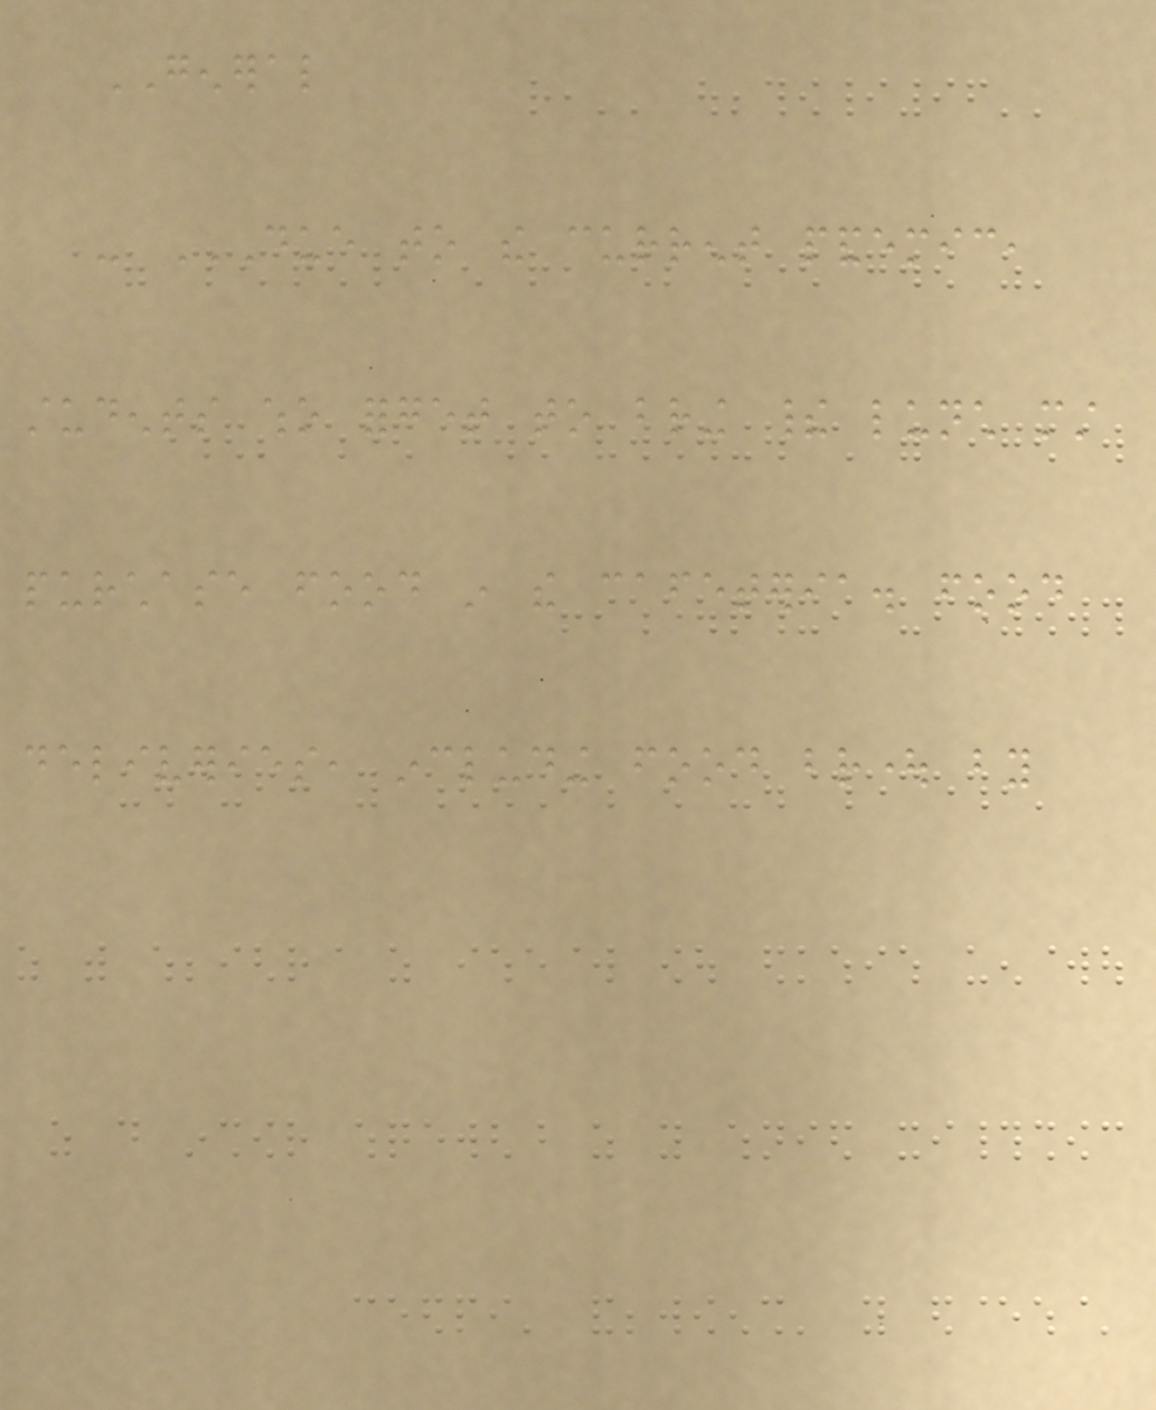GENERAL
- DUE TO THE CURRENT PANDEMIC,
STUDENTS WHO FORGET TO BRING THEIR LUNCH MUST
PURCHASE FOOD IN THE CAFETERIA. FOOD
DELIVERIES, INCLUDING FOOD BROUGHT BY
